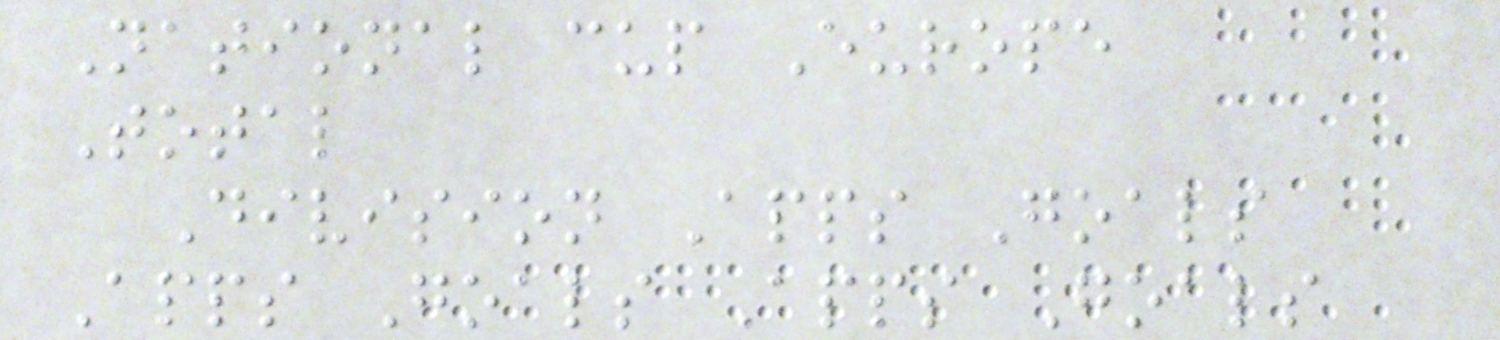National cup Europe
Total
Division Apps Goals
Apps Goals Apps Goals
